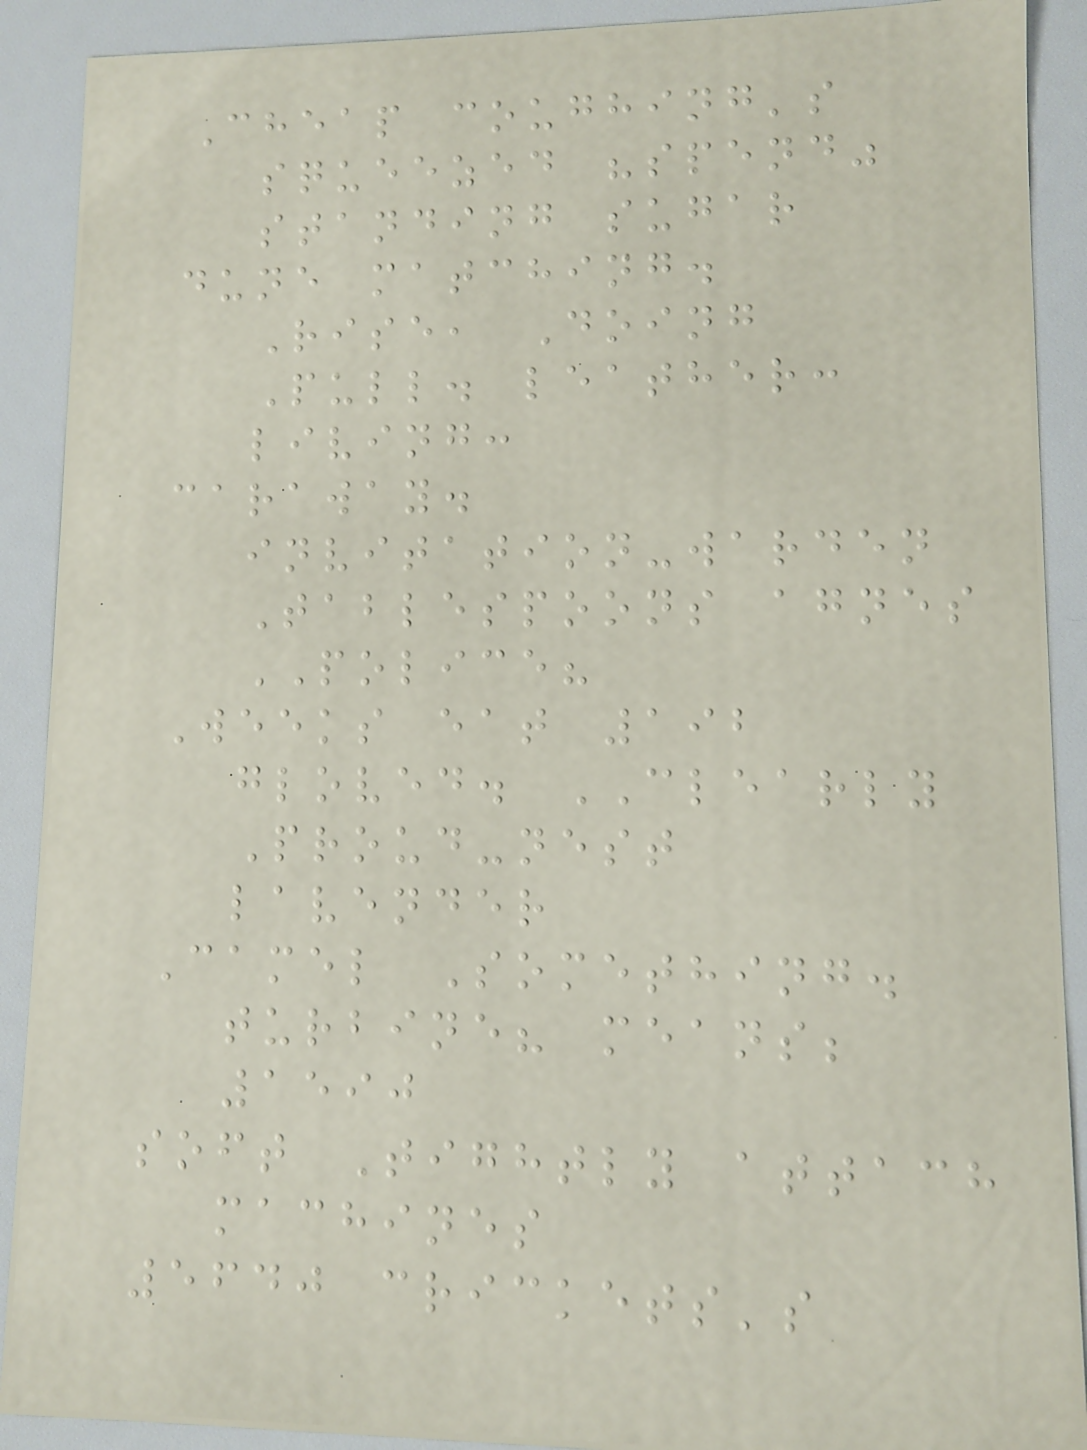Cheap coughing's
squeezed "spend"
standing sugar
dune matching.
Rise, Doing
Pull. leather:
living:
caraway.
invitation-warden
Tablespoons agnes
POLICE?
Weeks eat 192
gloved. CLEARLY
Proud-nest
lavender
Camel Something.
turbine? means;
1590
soft Tightly attach
machines
5640 crickets's
